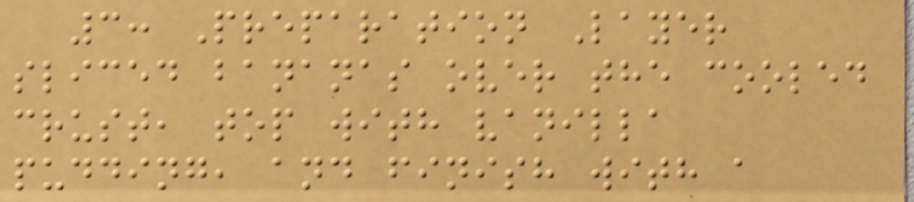3: Preparation Layer
sliced bananas over the cooled
crust, top with vanilla
pudding, and finish with a
